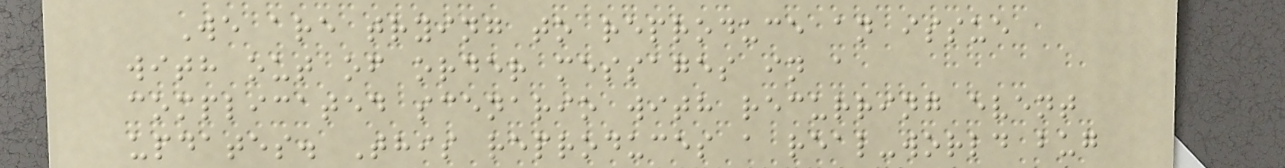We are trying to reproduce an issue
with out of order messages in a
complicated scenario with recurring event
updates. This reproduces a real-world bug
